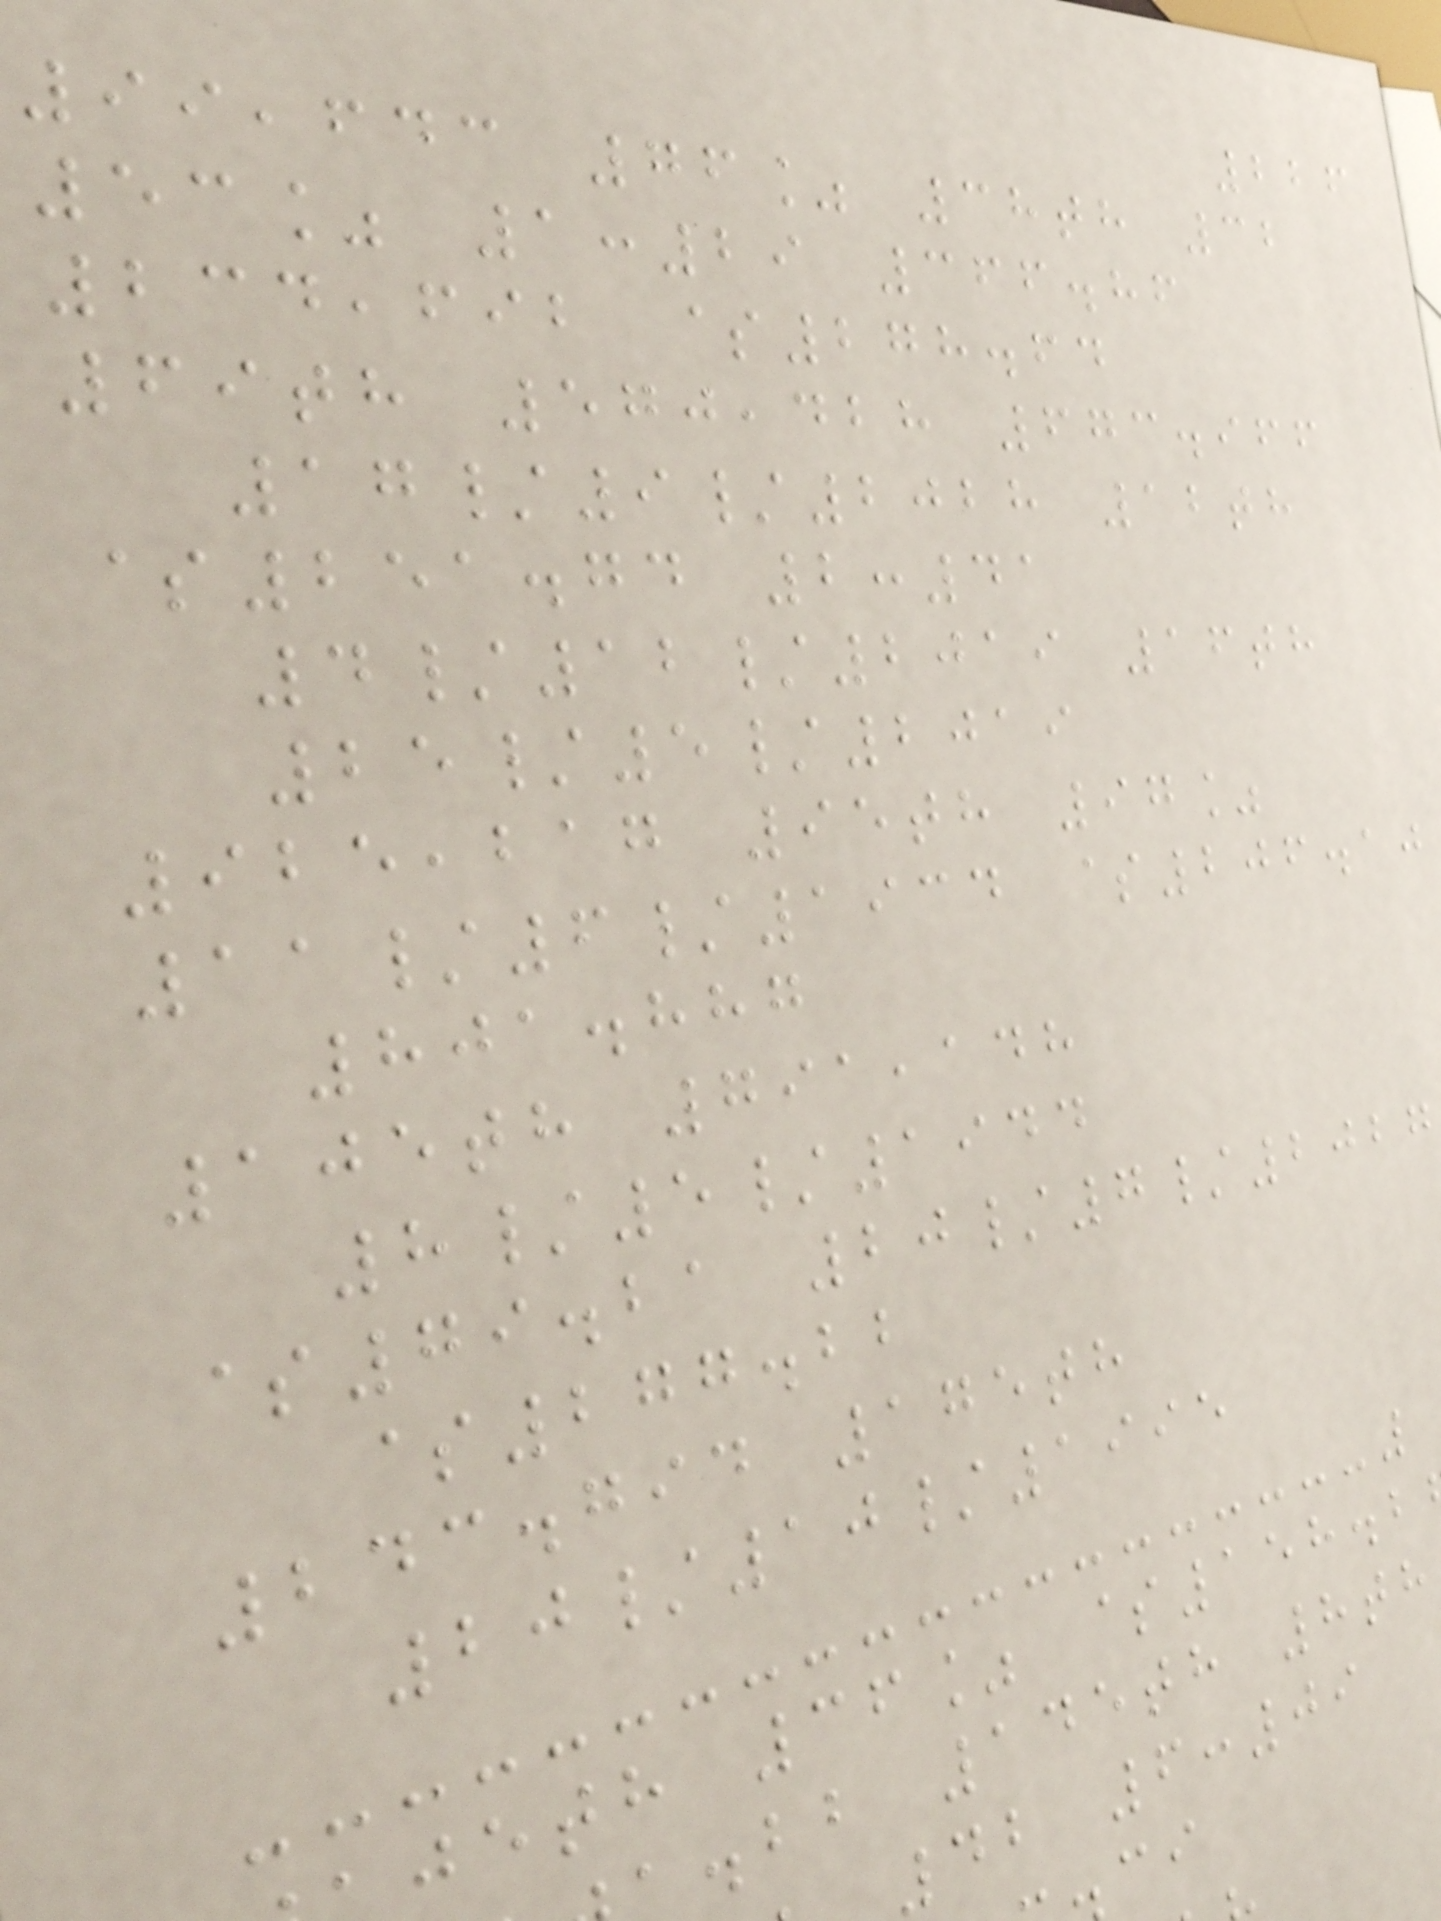226
99,643 76% 38th 32
53% 1:29 366.86
234,692 $278.64
69th 570,428 673.966
17/9/2028 12th
$251.74 2:41
4/12/2019 16th
25/5/2019
925,217 95th 97%
11/6/1934 $206.10
801.887
105th 791,148
8/5/1944
$79.21 20/7/2027
$277.22
243.794 175th
20/10/1995
jeth 36% $158.2
.bb 145th 8th
42 6:09
